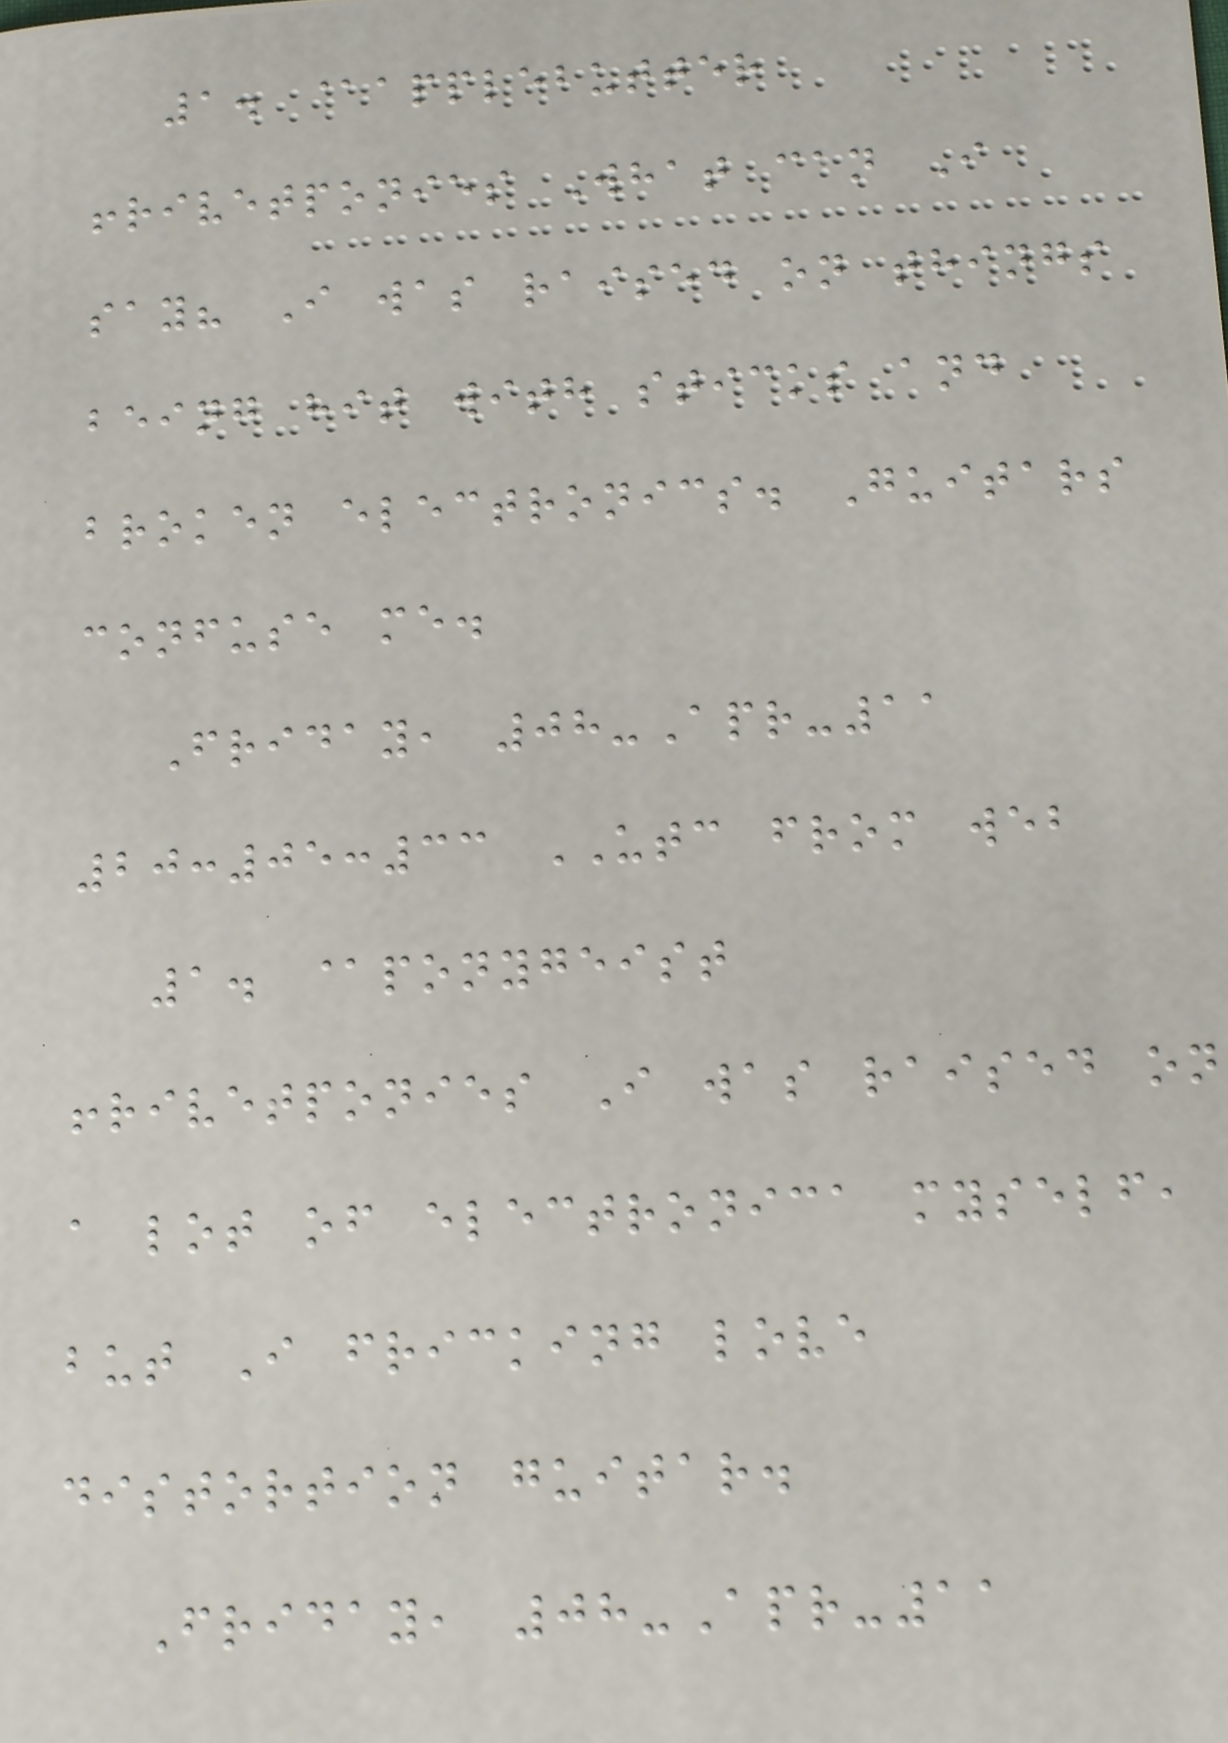1. @applebutter
!rivetponies What can I
say? I was raised on things
being hit with sticks and
broken electronics. Guitars
confuse me.
Friday, 08-Apr-11
20:05:33 UTC from web
1. @ponygeist
!rivetponies I was raised on
a lot of electronica myself,
but I fricking love
distortion guitar.
Friday, 08-Apr-11
